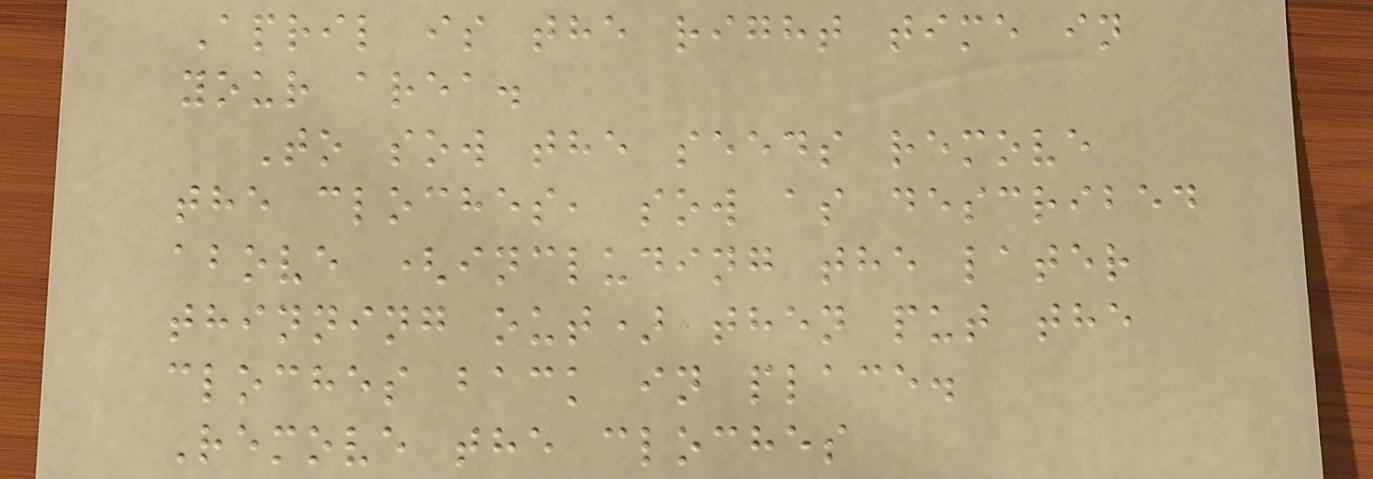April is the right time in
your area.
To sow the seeds remove
the cloches, sow as described
above (including the later
thinning out) then put the
cloches back in place.
Remove the cloches
